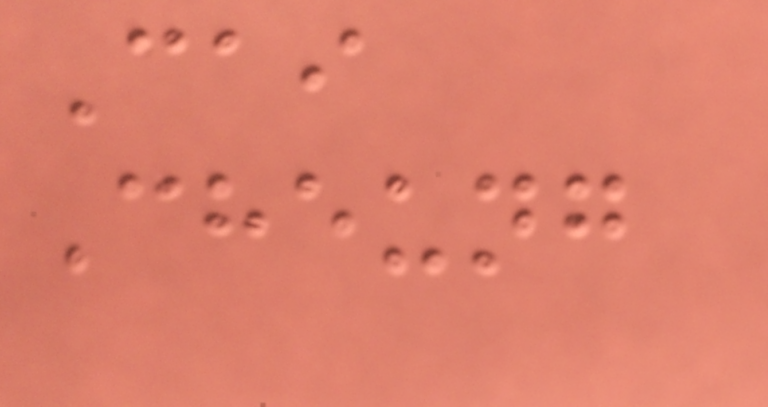Cai
Cheung
